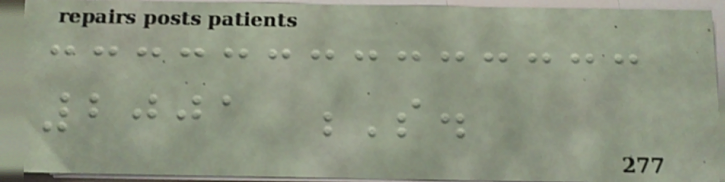2001 S.
